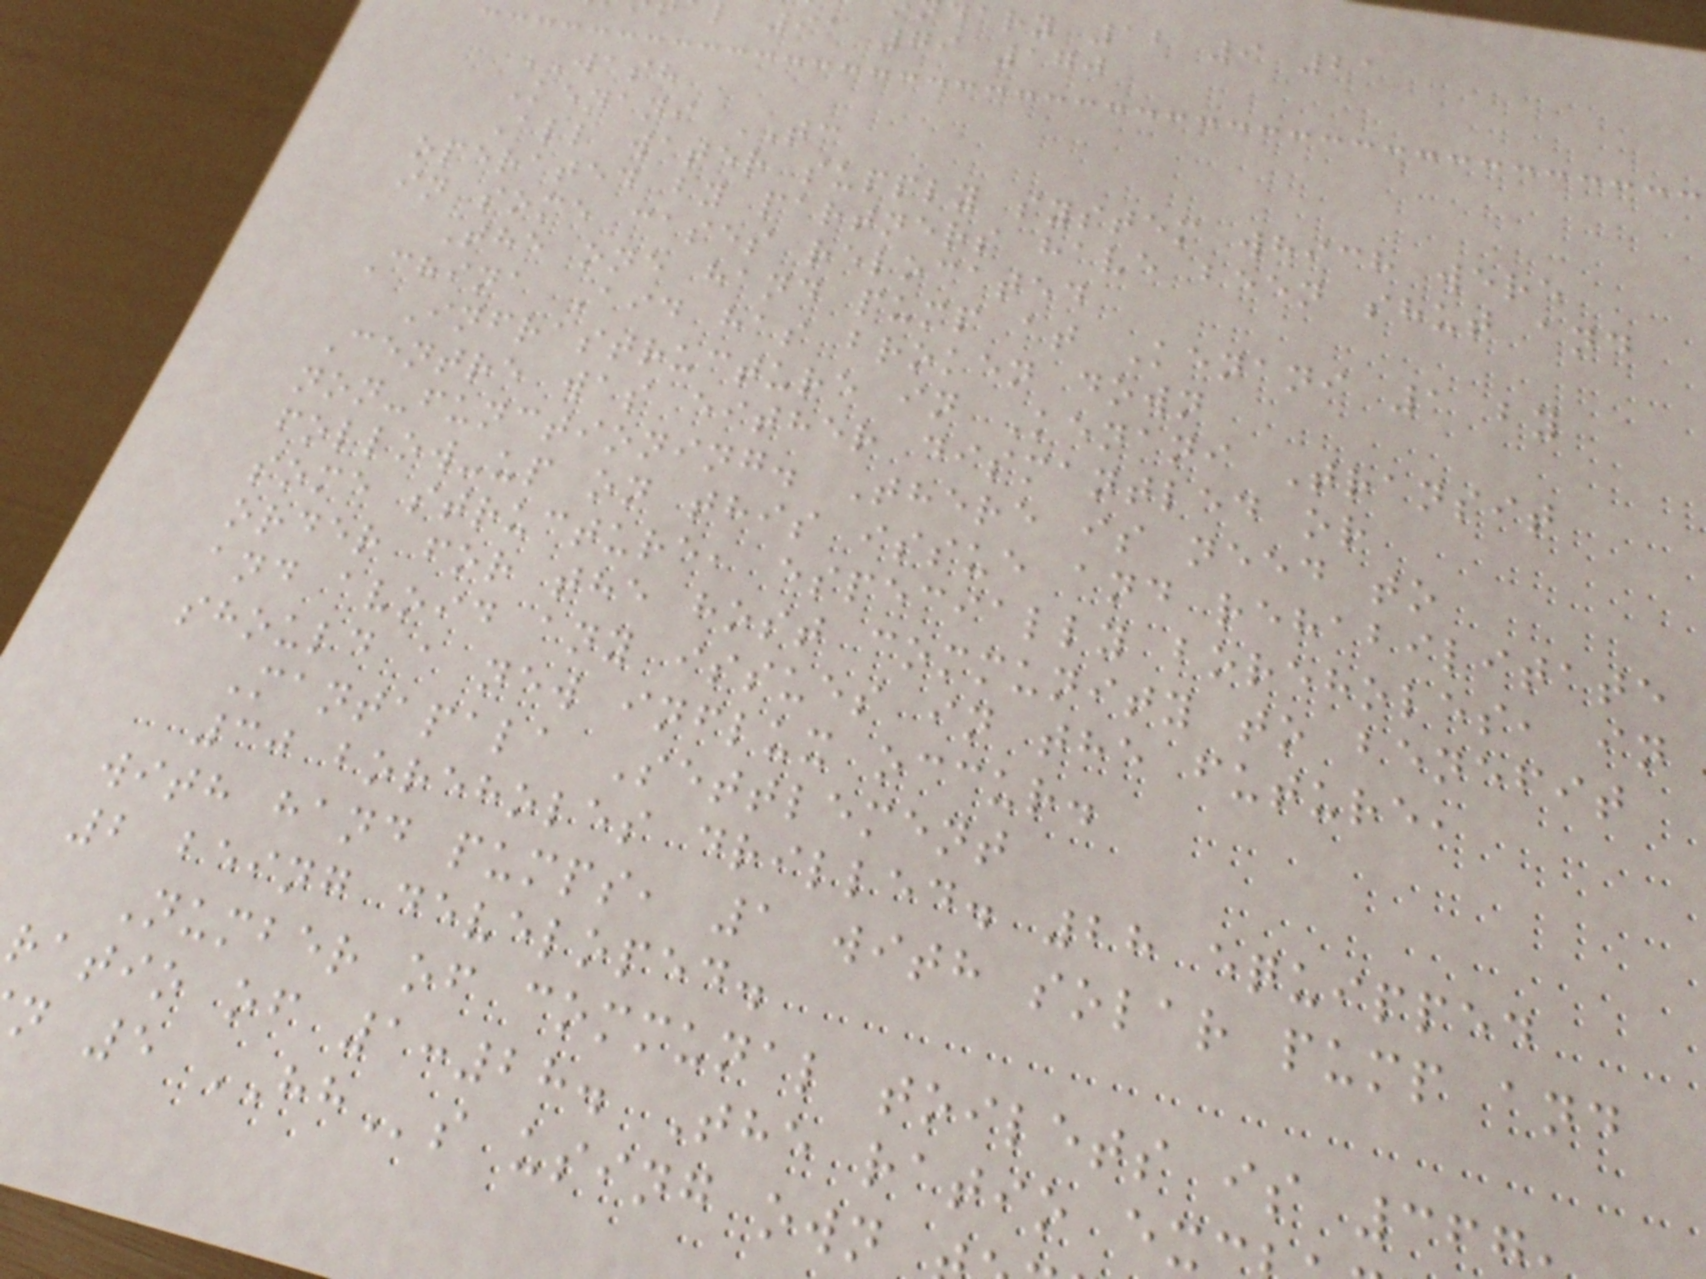dary 12 9 21
l 91 79 170
WASH
Kenani TC
All water supply system which were
operated by partners have been shut and
in some cases relocated
The one hand pump at Kenani 1 by
China Aid has broken down
Infrastructure in Kenani Transit
Centre was either dismantled or
non-functioning. There is need to
follow-up on this issue and rehabilitate
some structure, especially boreholes, in
order for the host community to benefit
and avoid any issues in the future,
should a new influx occur.
Mantapala Settlement
30 boreholes drilled. 28 equipped
with hand pumps, 1 with solar pump and
2 being developed.
Number of communal toilets is 367
ratio of 1:28. The ratio ex
n 5 HHs using own
